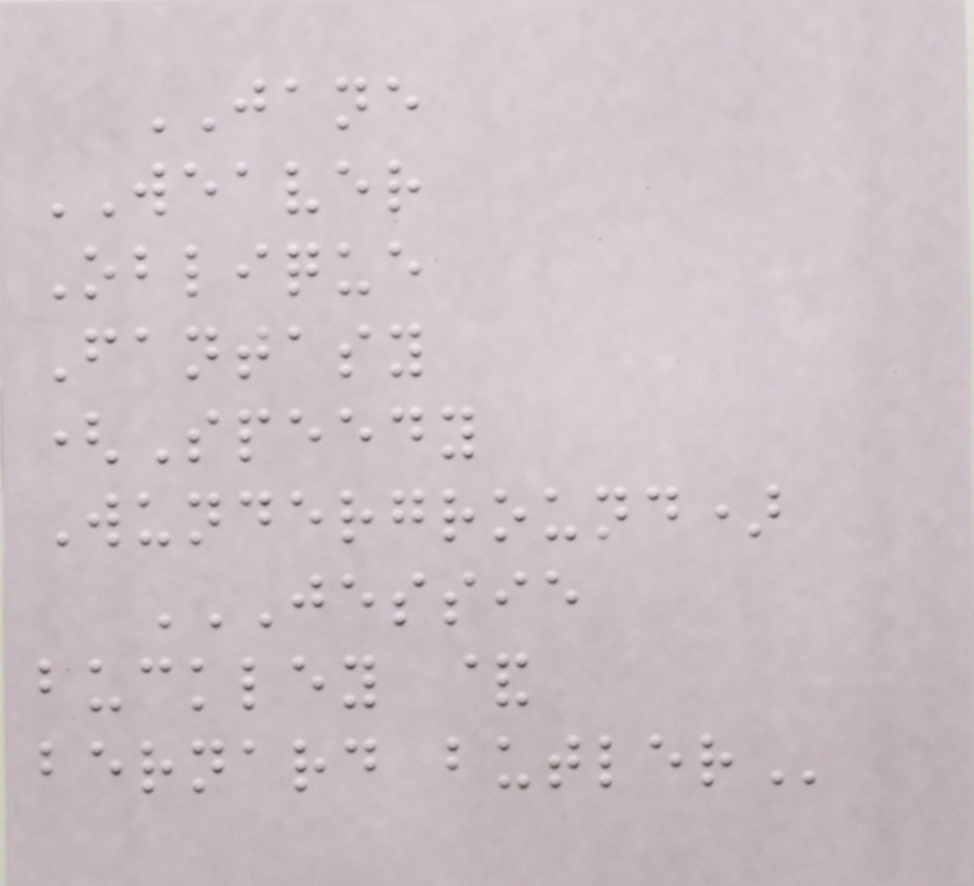JANE
WEAVER
Oblique
Fantasy
(Speedy
Wunderground)
JESSIE
BUCKLEY &
BERNARD BUTLER
